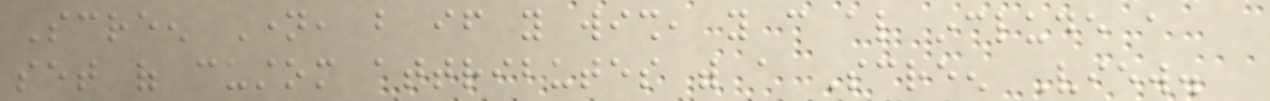Screen Name, but if you wish, you can also include a
set of custom attributes with a Screen View.
